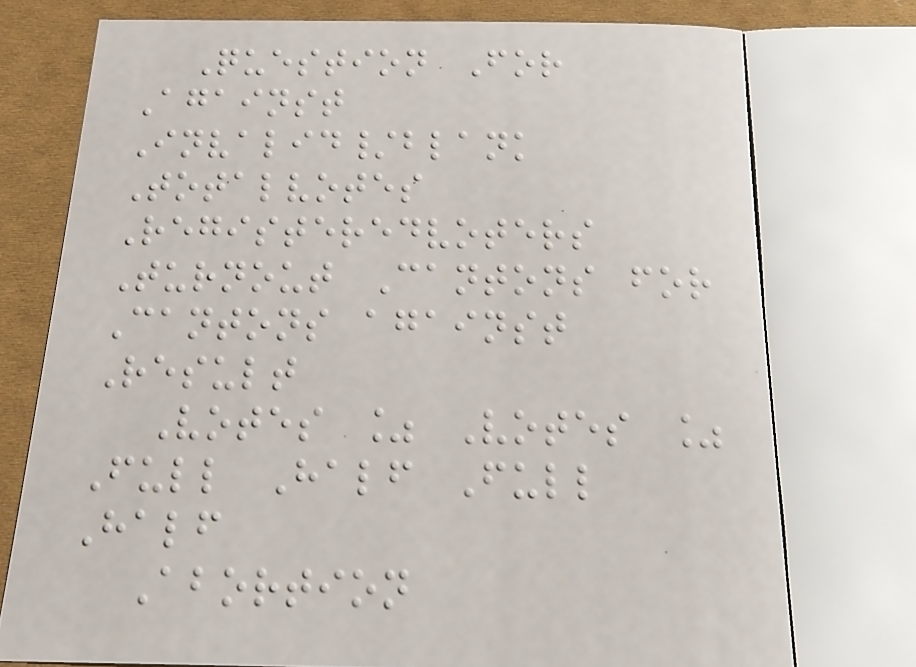Question For
Against
Invalid/blank
Totalvotes
Registeredvoters
Turnout Cantons for
Cantons against
Result
Votes % Votes %
Full Half Full
Half
Abortion
